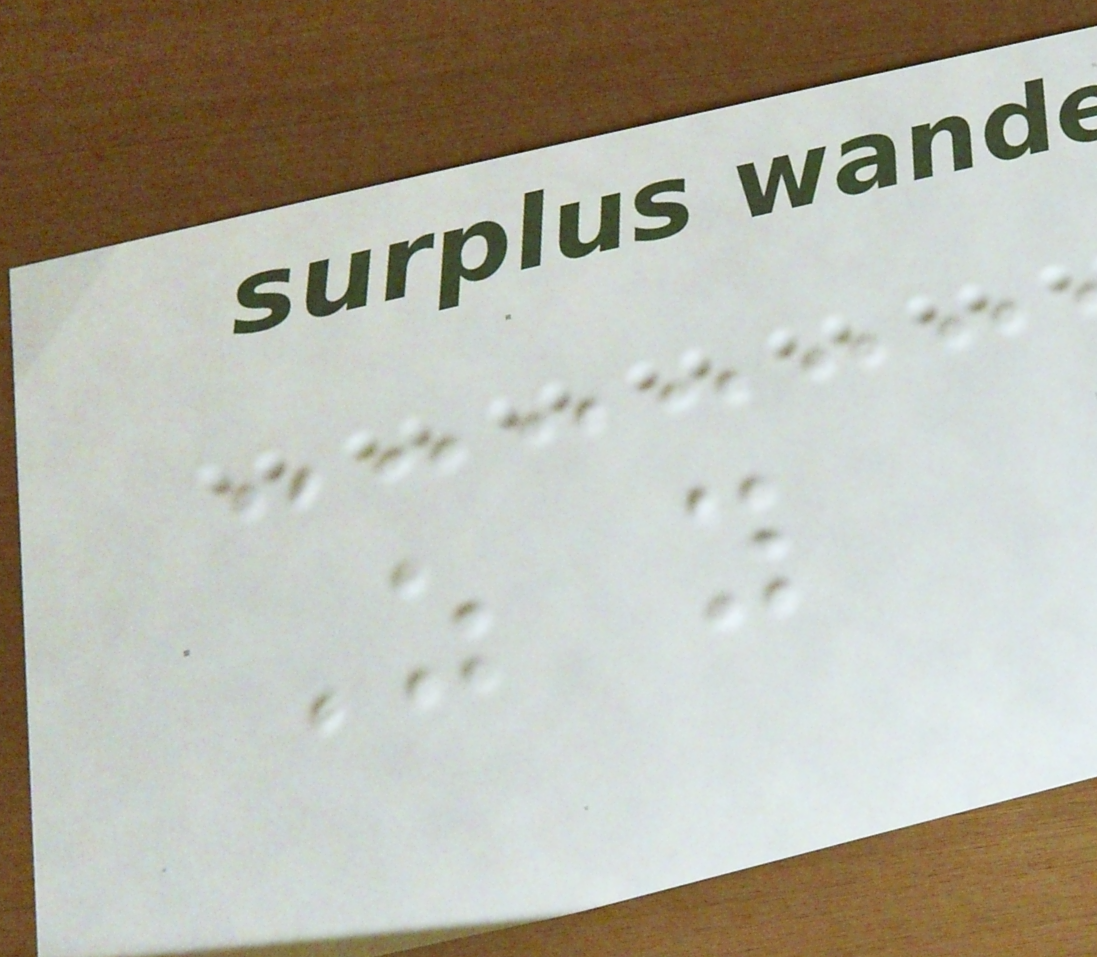As you
